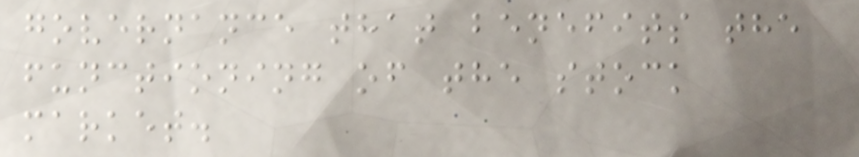governance that benefits the
functioning of the stock
market.
